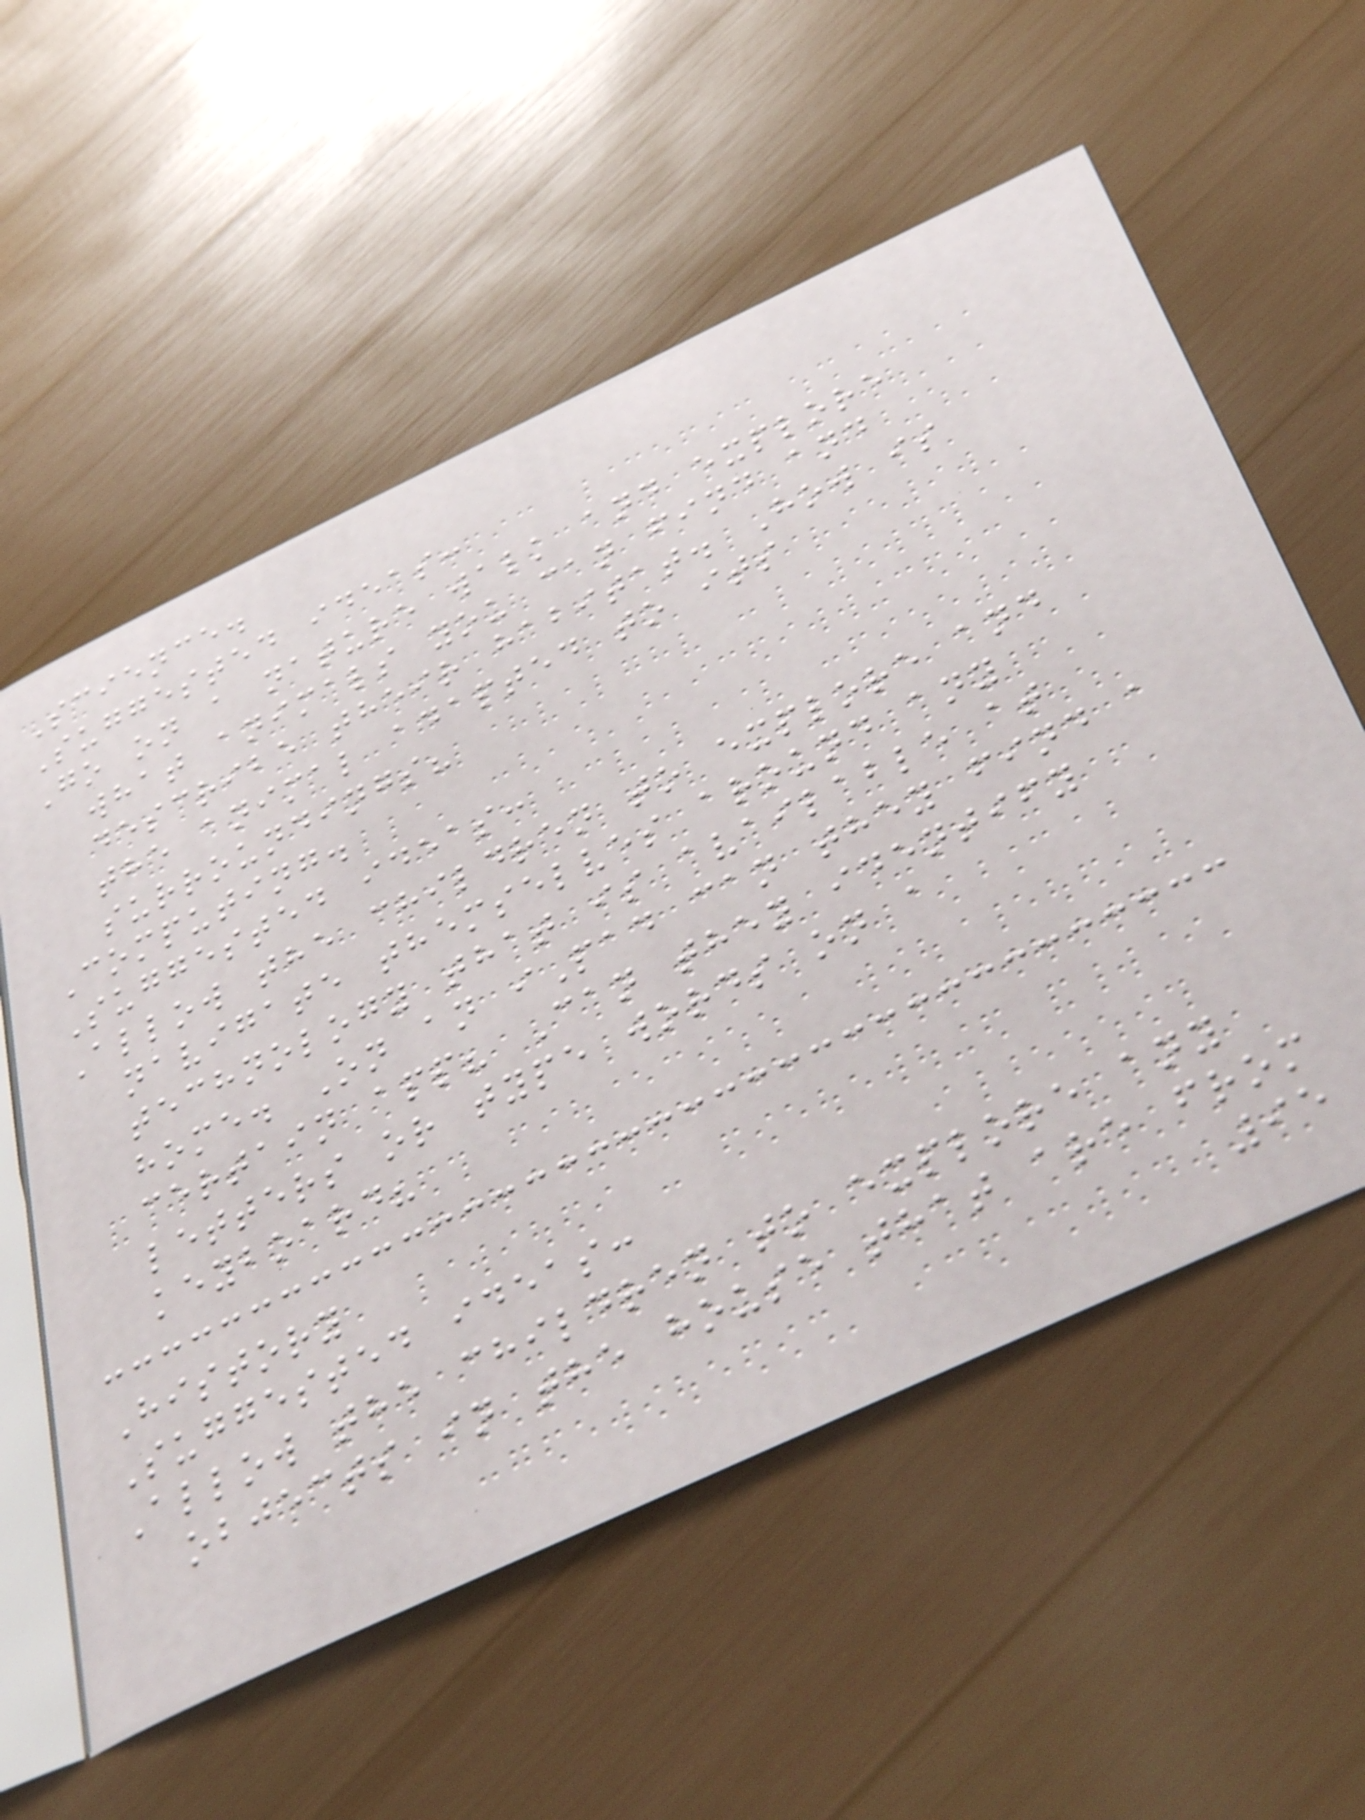Science.
Suggested ideas:
Go on a nature walk and explore
what animals you can find and
describe their habitat. How is
the animal adapted to its
surroundings?
Computing.
Suggested ideas:
Allow the children to explore and
navigate themselves around any
technology that is available at
home. On an iPad can they find a
certain app? Can they identify
letters or type words on a
keyboard?
History
Suggested ideas:
Allow the children to explore any
objects in the house that are from
95
